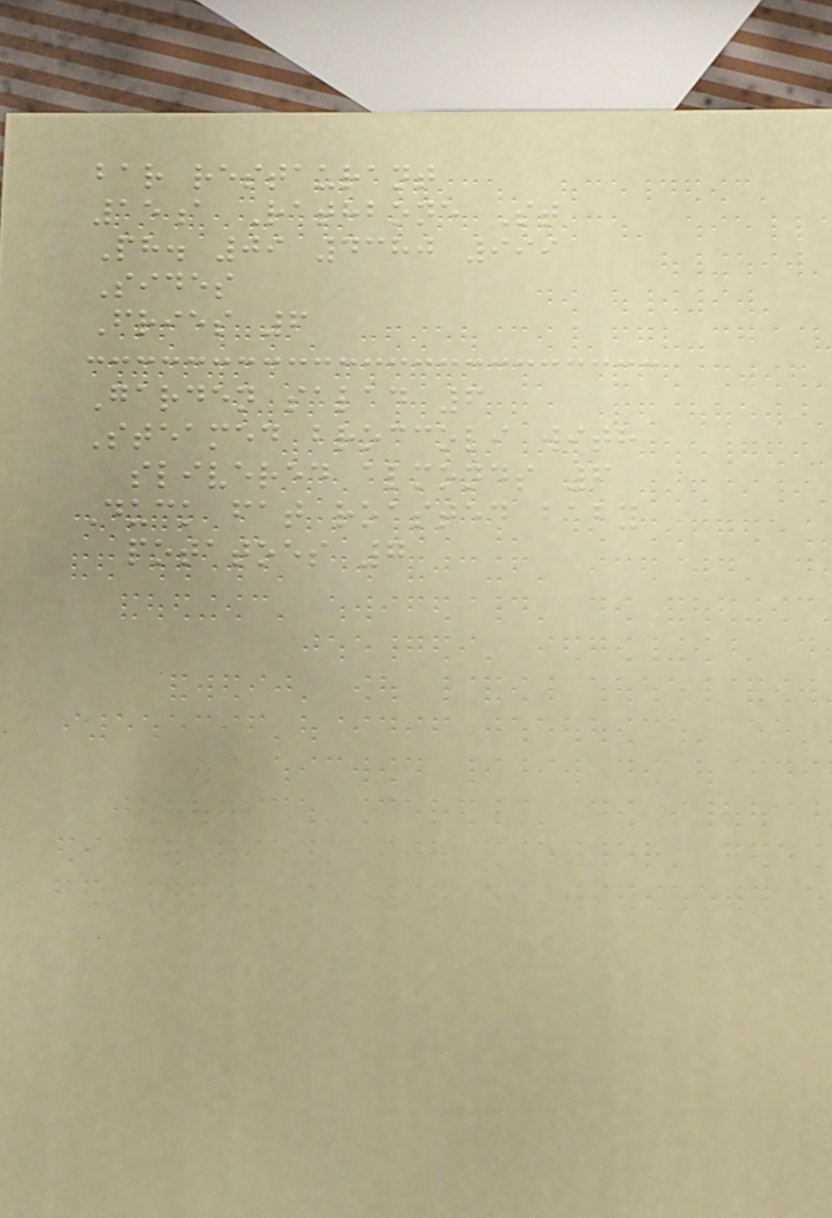bar restaurant
15a Rathbone St
Ph. 09 4380 999
Sides
Fries 6
Garden salad 6
Steamed broccoli with
slivered almonds 6
Duck fat roasted baby
potatoes 7
